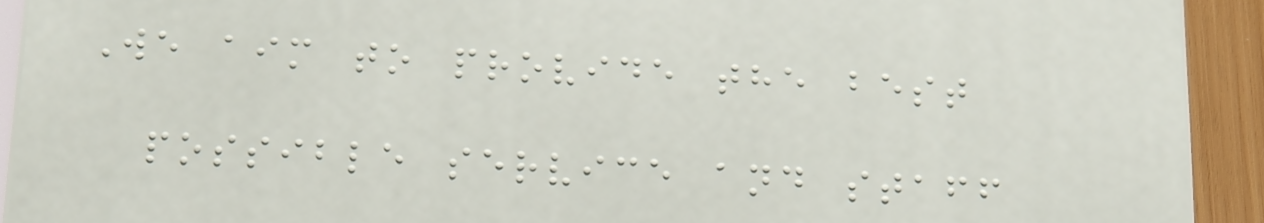We aim to provide the best
possible service and staff
